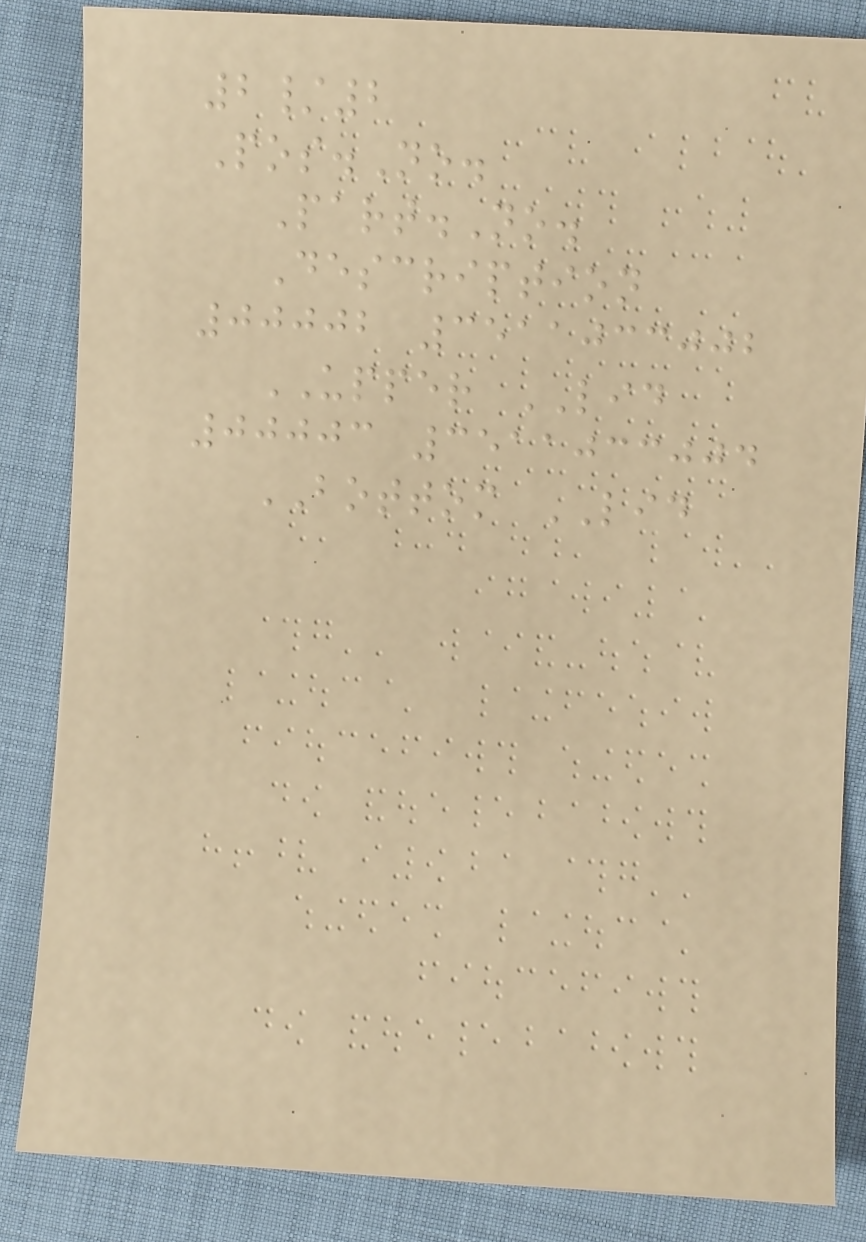2/2
Pos.No.
Part.No.
Description
00002 3511033002
UPPER LID
00003 3511033004
BOTTOM LID
